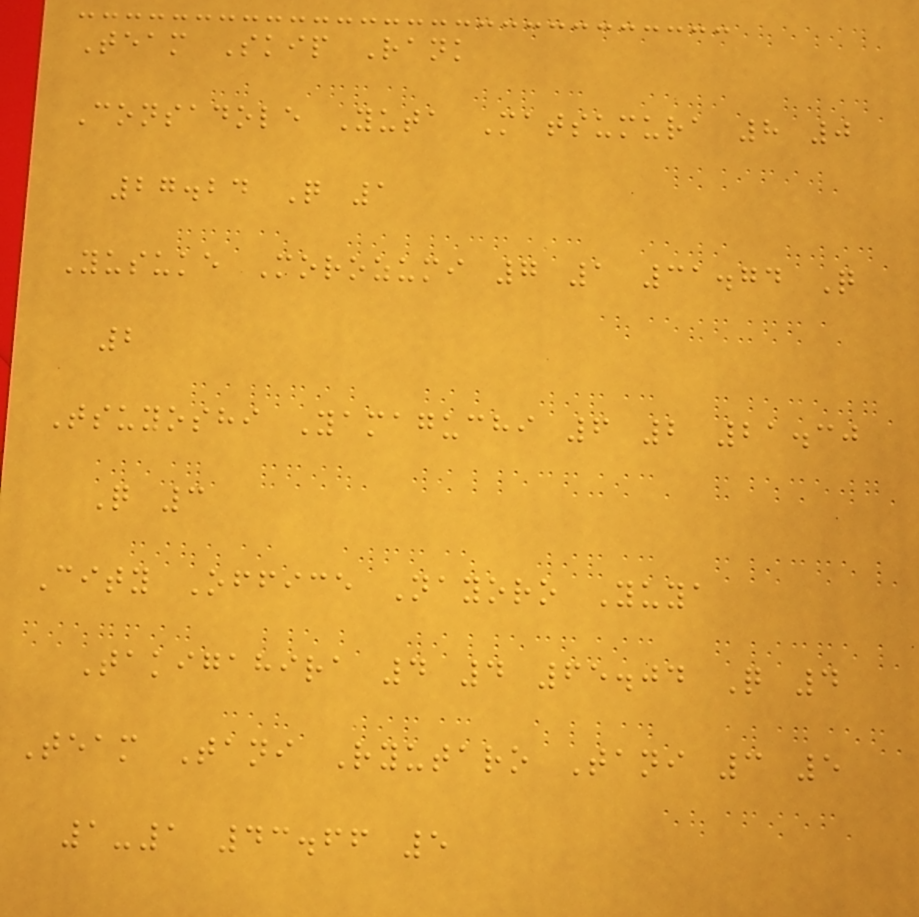Team Skip Rank
Consadole Yuta Matsumura 8 0
27.24 Q 1
Yusuke Morozumi 7 1 31.74 Q
2
Tsuyoshi Yamaguchi 6 2 21.30
Q 3
City Office Nayoro Yuya
Takigahira 4 4 65.04 Q 4
Team Tani Ryutaro Tani 3 5
1-1 43.66 5
